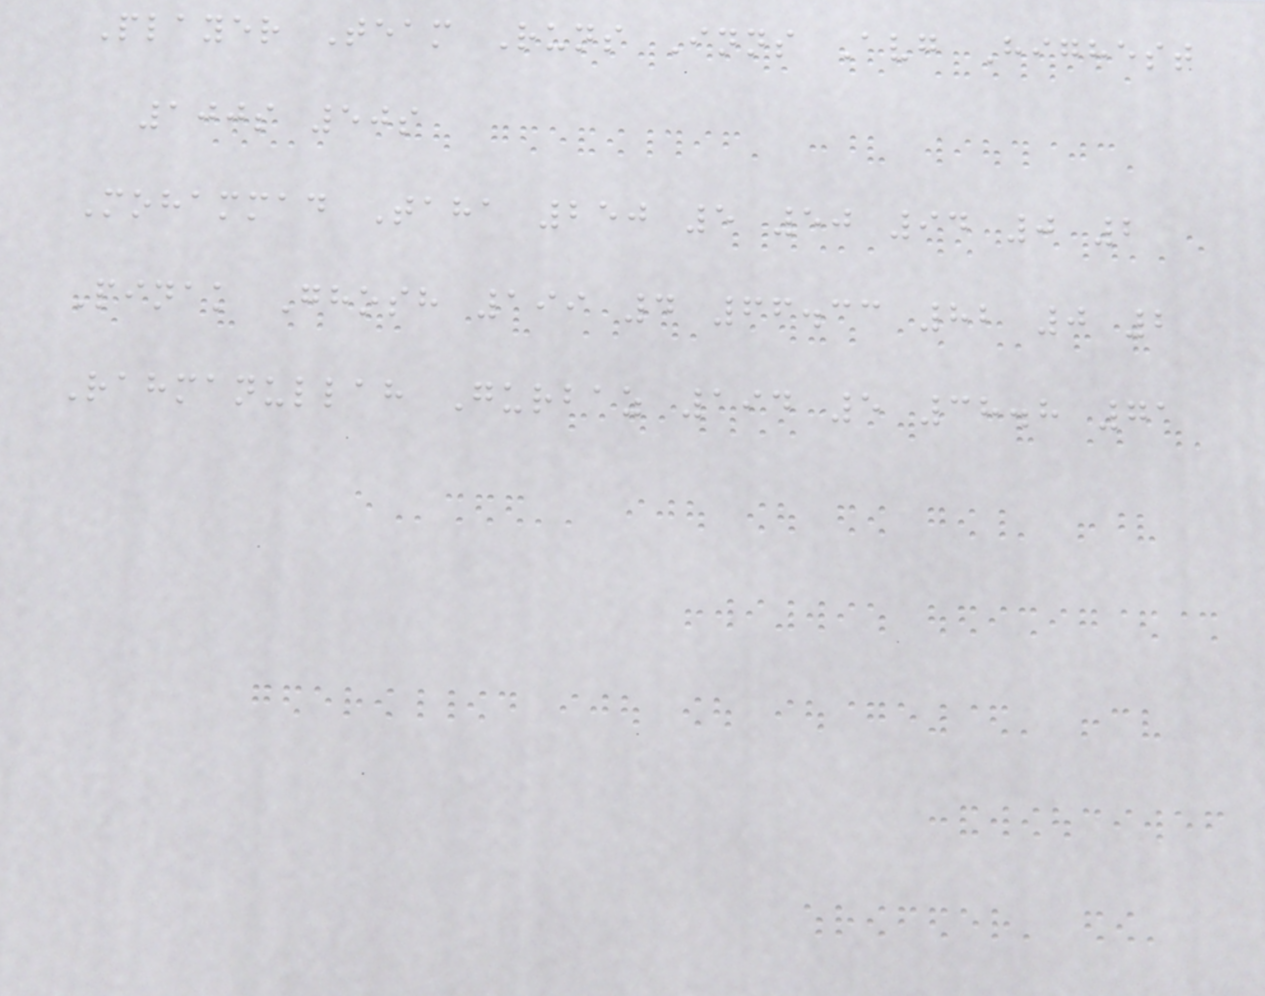Player Team Runs Inns Avg Highest
100s 50s
Mohammad Taha 250 5 50 94 0 2
Pinak Ghosh 199 4 66.33 82 0 2
Rahmanullah Gurbaz 194 5 38.8 71
